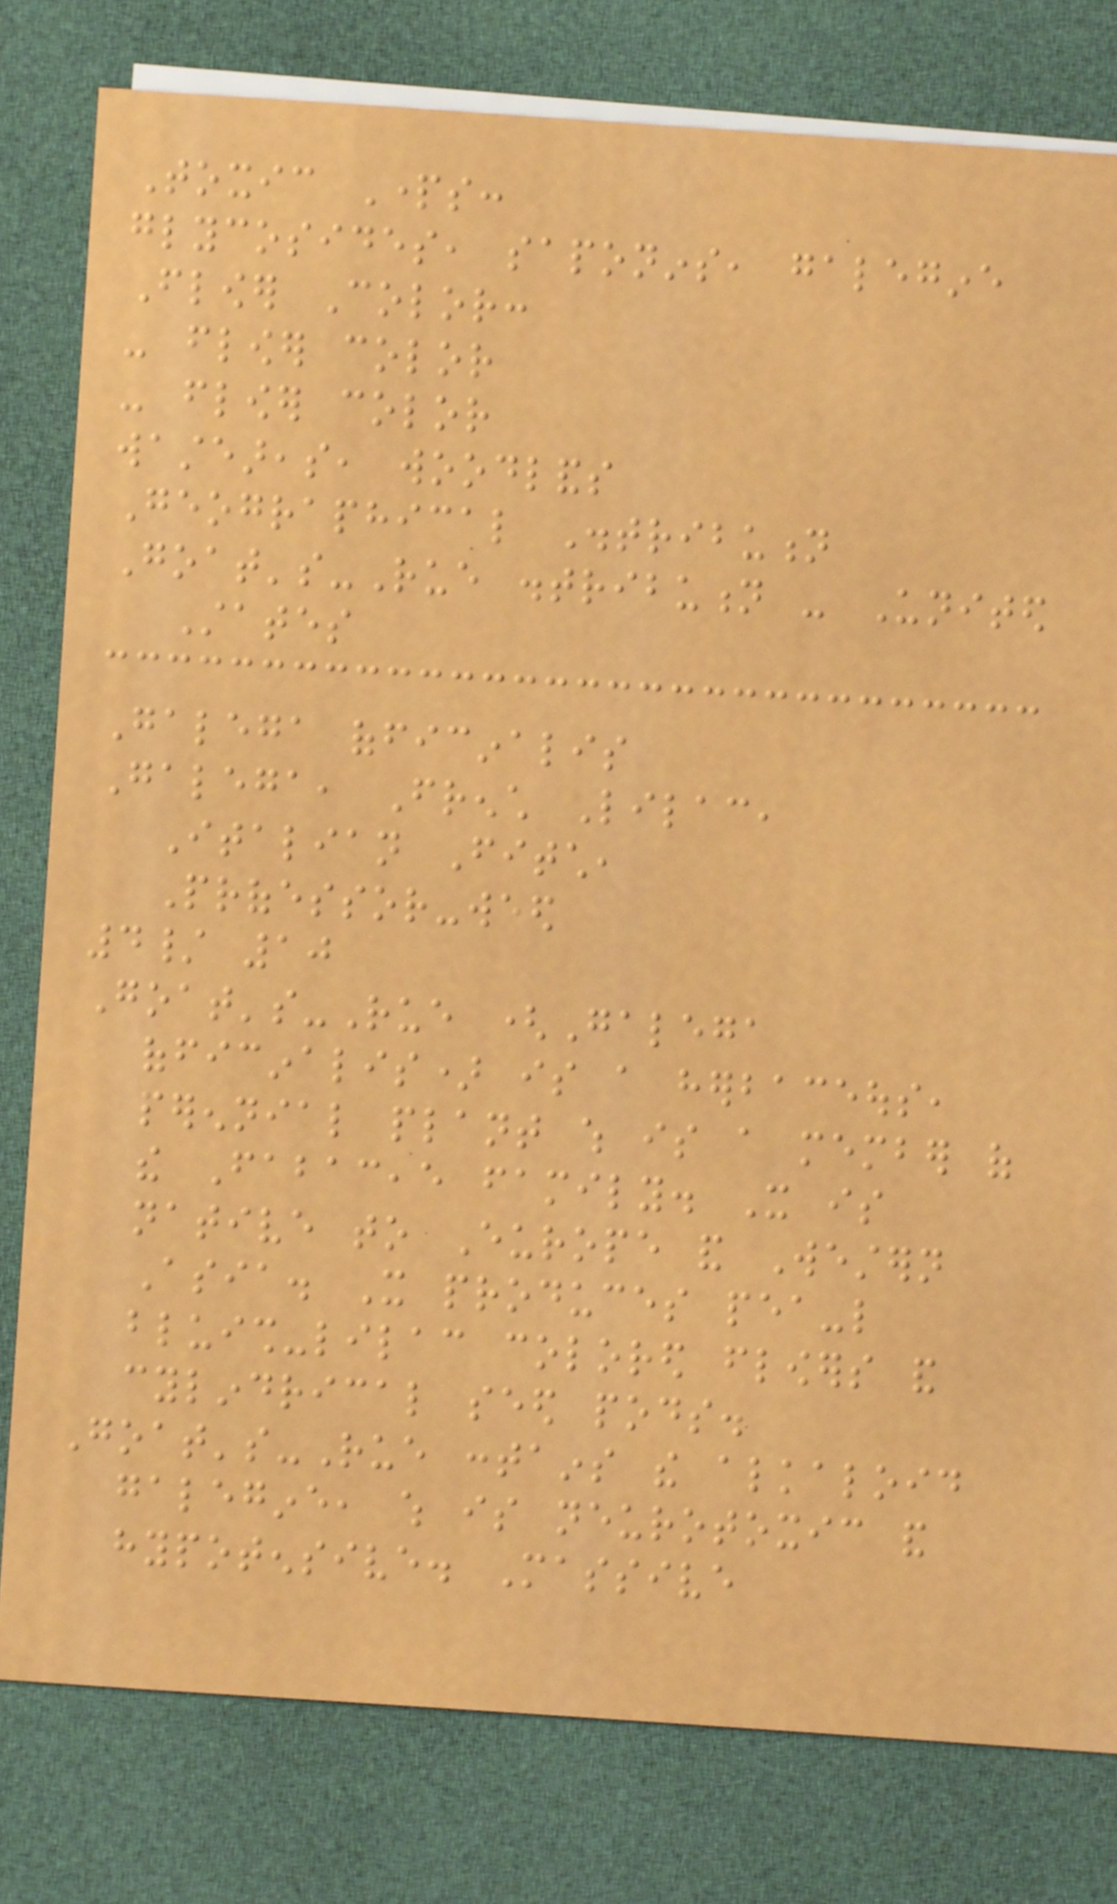Toxic Parts:
glycosides, saponins, galegine
Flower Color:
- flower color
- flower color
wasteareas, woodlands
Geographical Distribution
Goat's-Rue distribution - United
States
Galega officinalis
Galega, French Lilac,
Italian Fitch,
Professor-weed
4/ 10
Goat's-Rue (Galega
officinalis) is a herbaceous,
perennial plant which is a member of
the Fabaceae family. It is
native to Europe and Western
Asia. It produces pea-like
bluish-lilac colored flowers and
cylindrical seed pods.
Goat's-Rue contains the alkaloid
galegine, which is neurotoxic and
hypotensive. Massive
